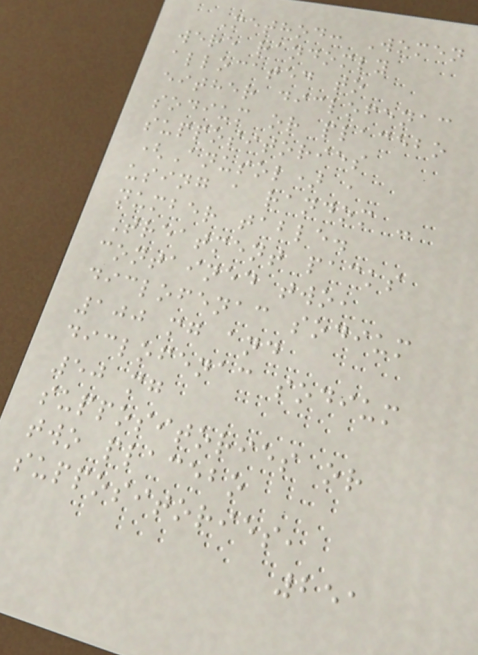Method: Women
were randomly
allocated to
either diclofenac
sodium or placebo
suppositories
(Anusol) ,
using a random -
number table.
Treatment packs
contained two,
diclofenac sodium
100 mg and
diclofenac sodium
50 mg
suppositories or
two placebo
suppositories,
251
